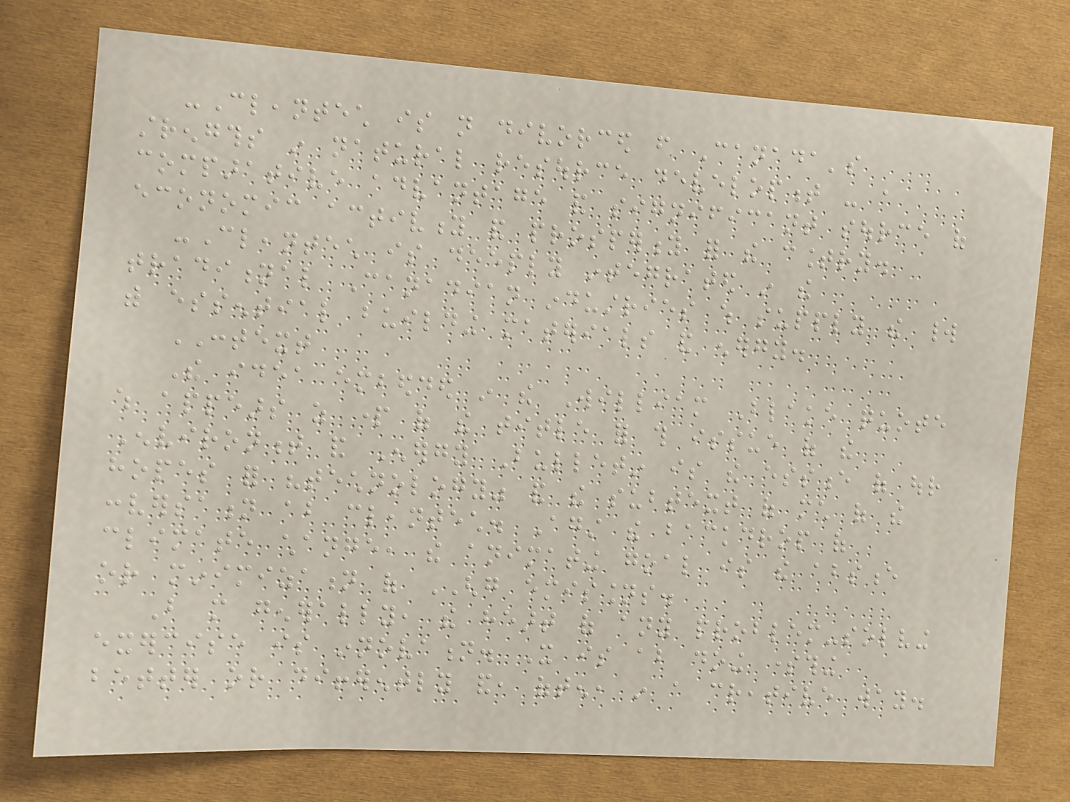-Cleantech is not divorced from Canada's
strengths in natural resource development - a
comparative advantage and significant source of
economic activity and prosperity for the country.
-Cleantech is deeply integrated in the
traditional Canadian industries which supply the world
with essential building materials and energy.
CONTEXT
The idea embedded in the William Blake quote
which appears as part of the title for this issue of the
Environment and Energy Bulletin is the essence of our
hopes for "technology" and the subtext of much of the
conversation about cleantech. Against the backdrop of
climate change, the animating goal is the absence
or minimization of GHG emissions.
But more generally, the heart of any problem-solving
exercise is innovation. It is about doing something
better or differently and, often, in a creative way.
